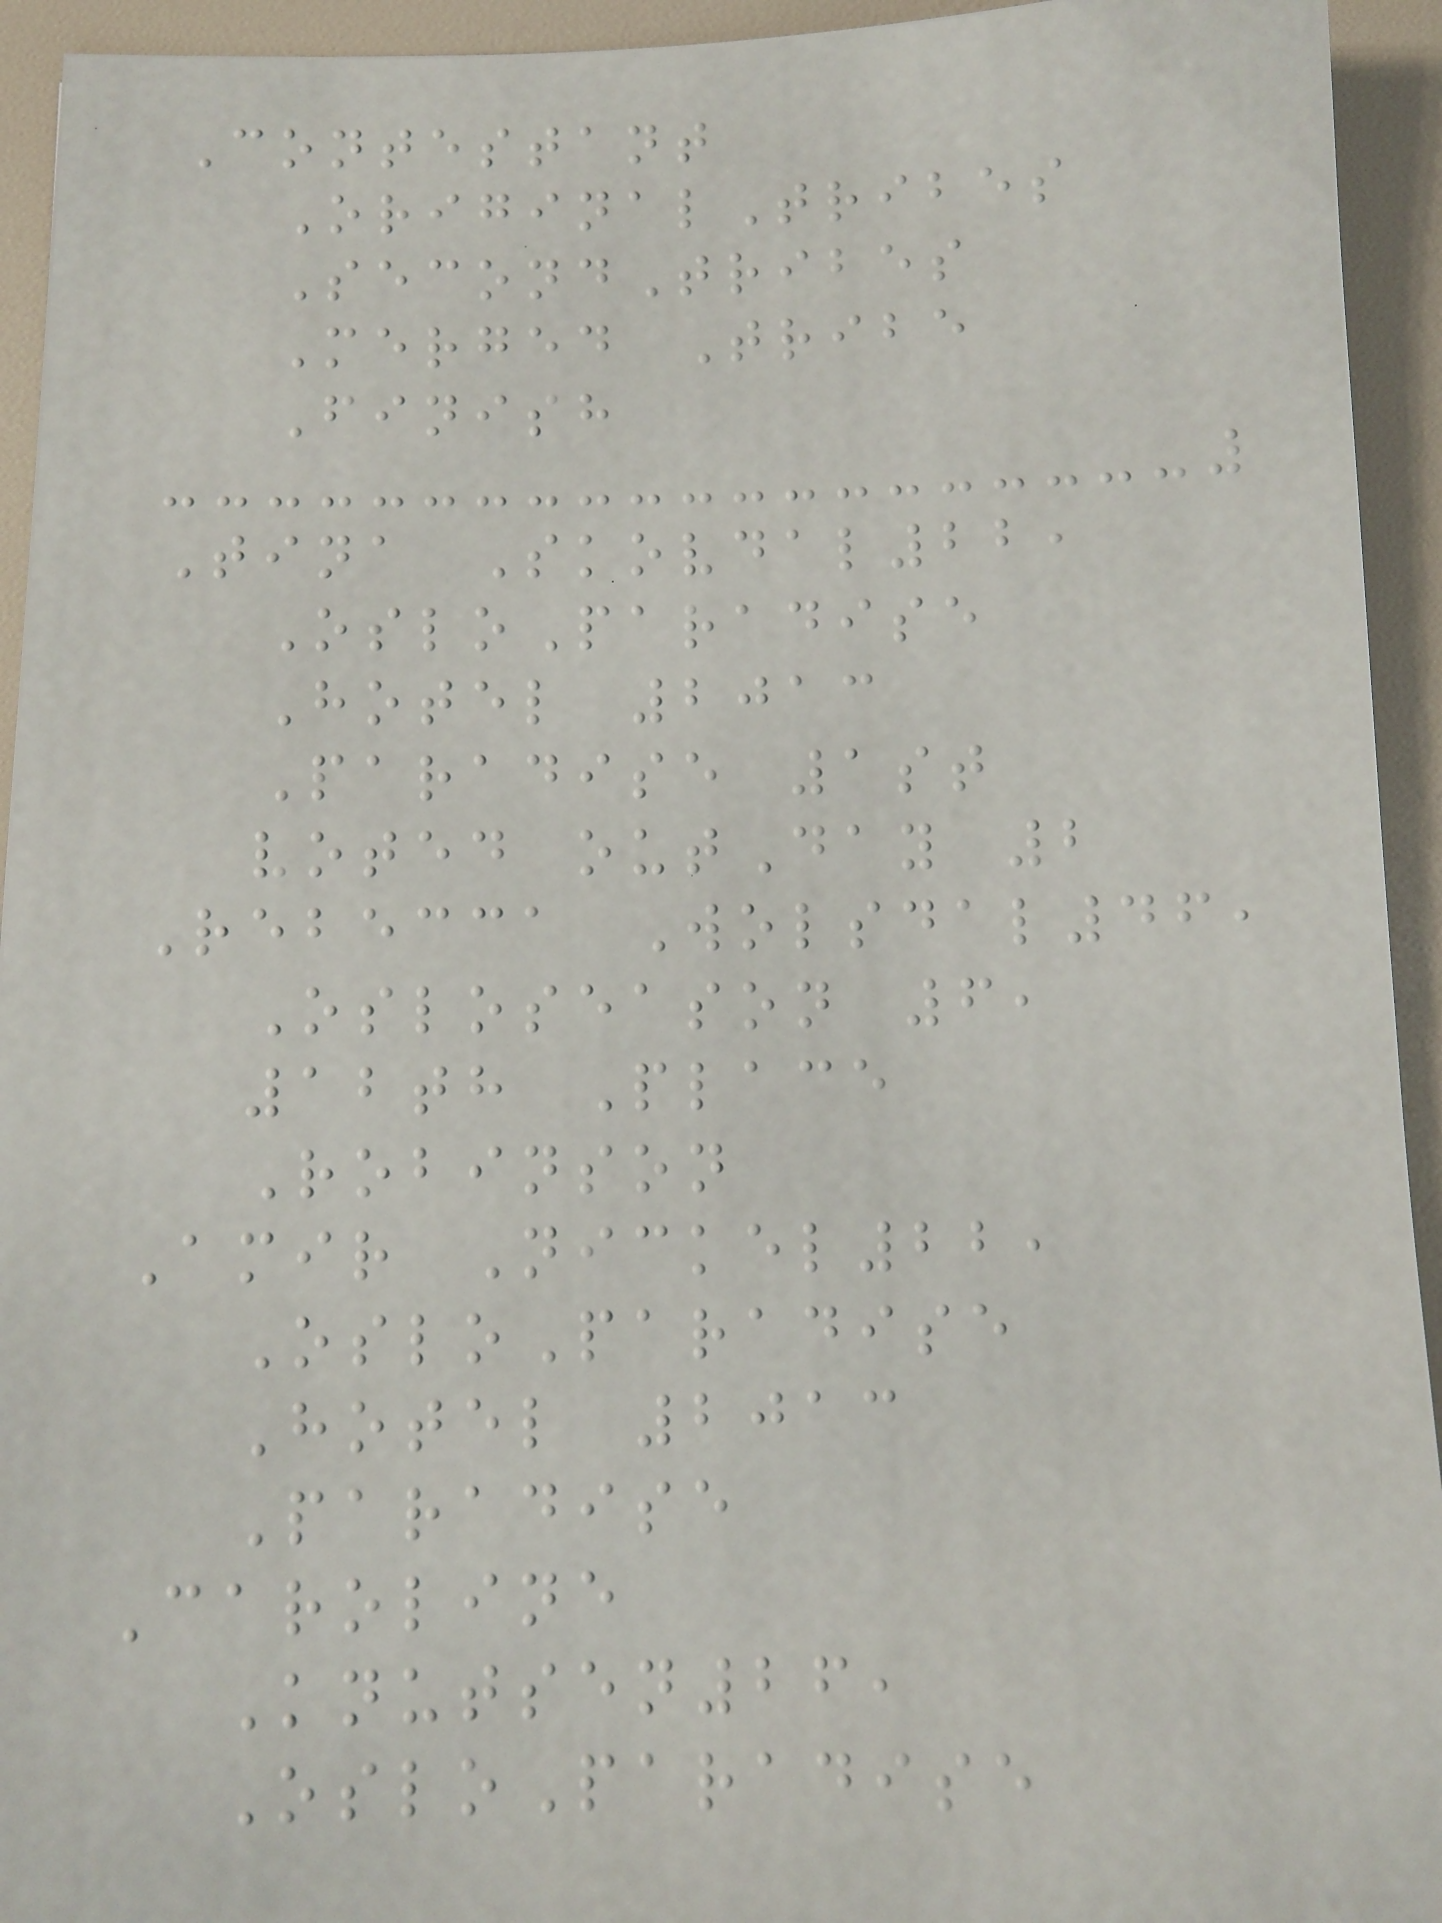Contestant
OriginalTribes
SecondTribes
Merged Tribe
Finish
Tina Skovdal22,
OsloParadise
Hotel 2013
Paradise 1st
voted outDay 2
Rebecca Wolsdal46,
Osloseason 6,
12th Place
Robinson
Amir Nickel22,
OsloParadise
Hotel 2013
Paradise
Caroline
Knutsen26,
OsloParadise
